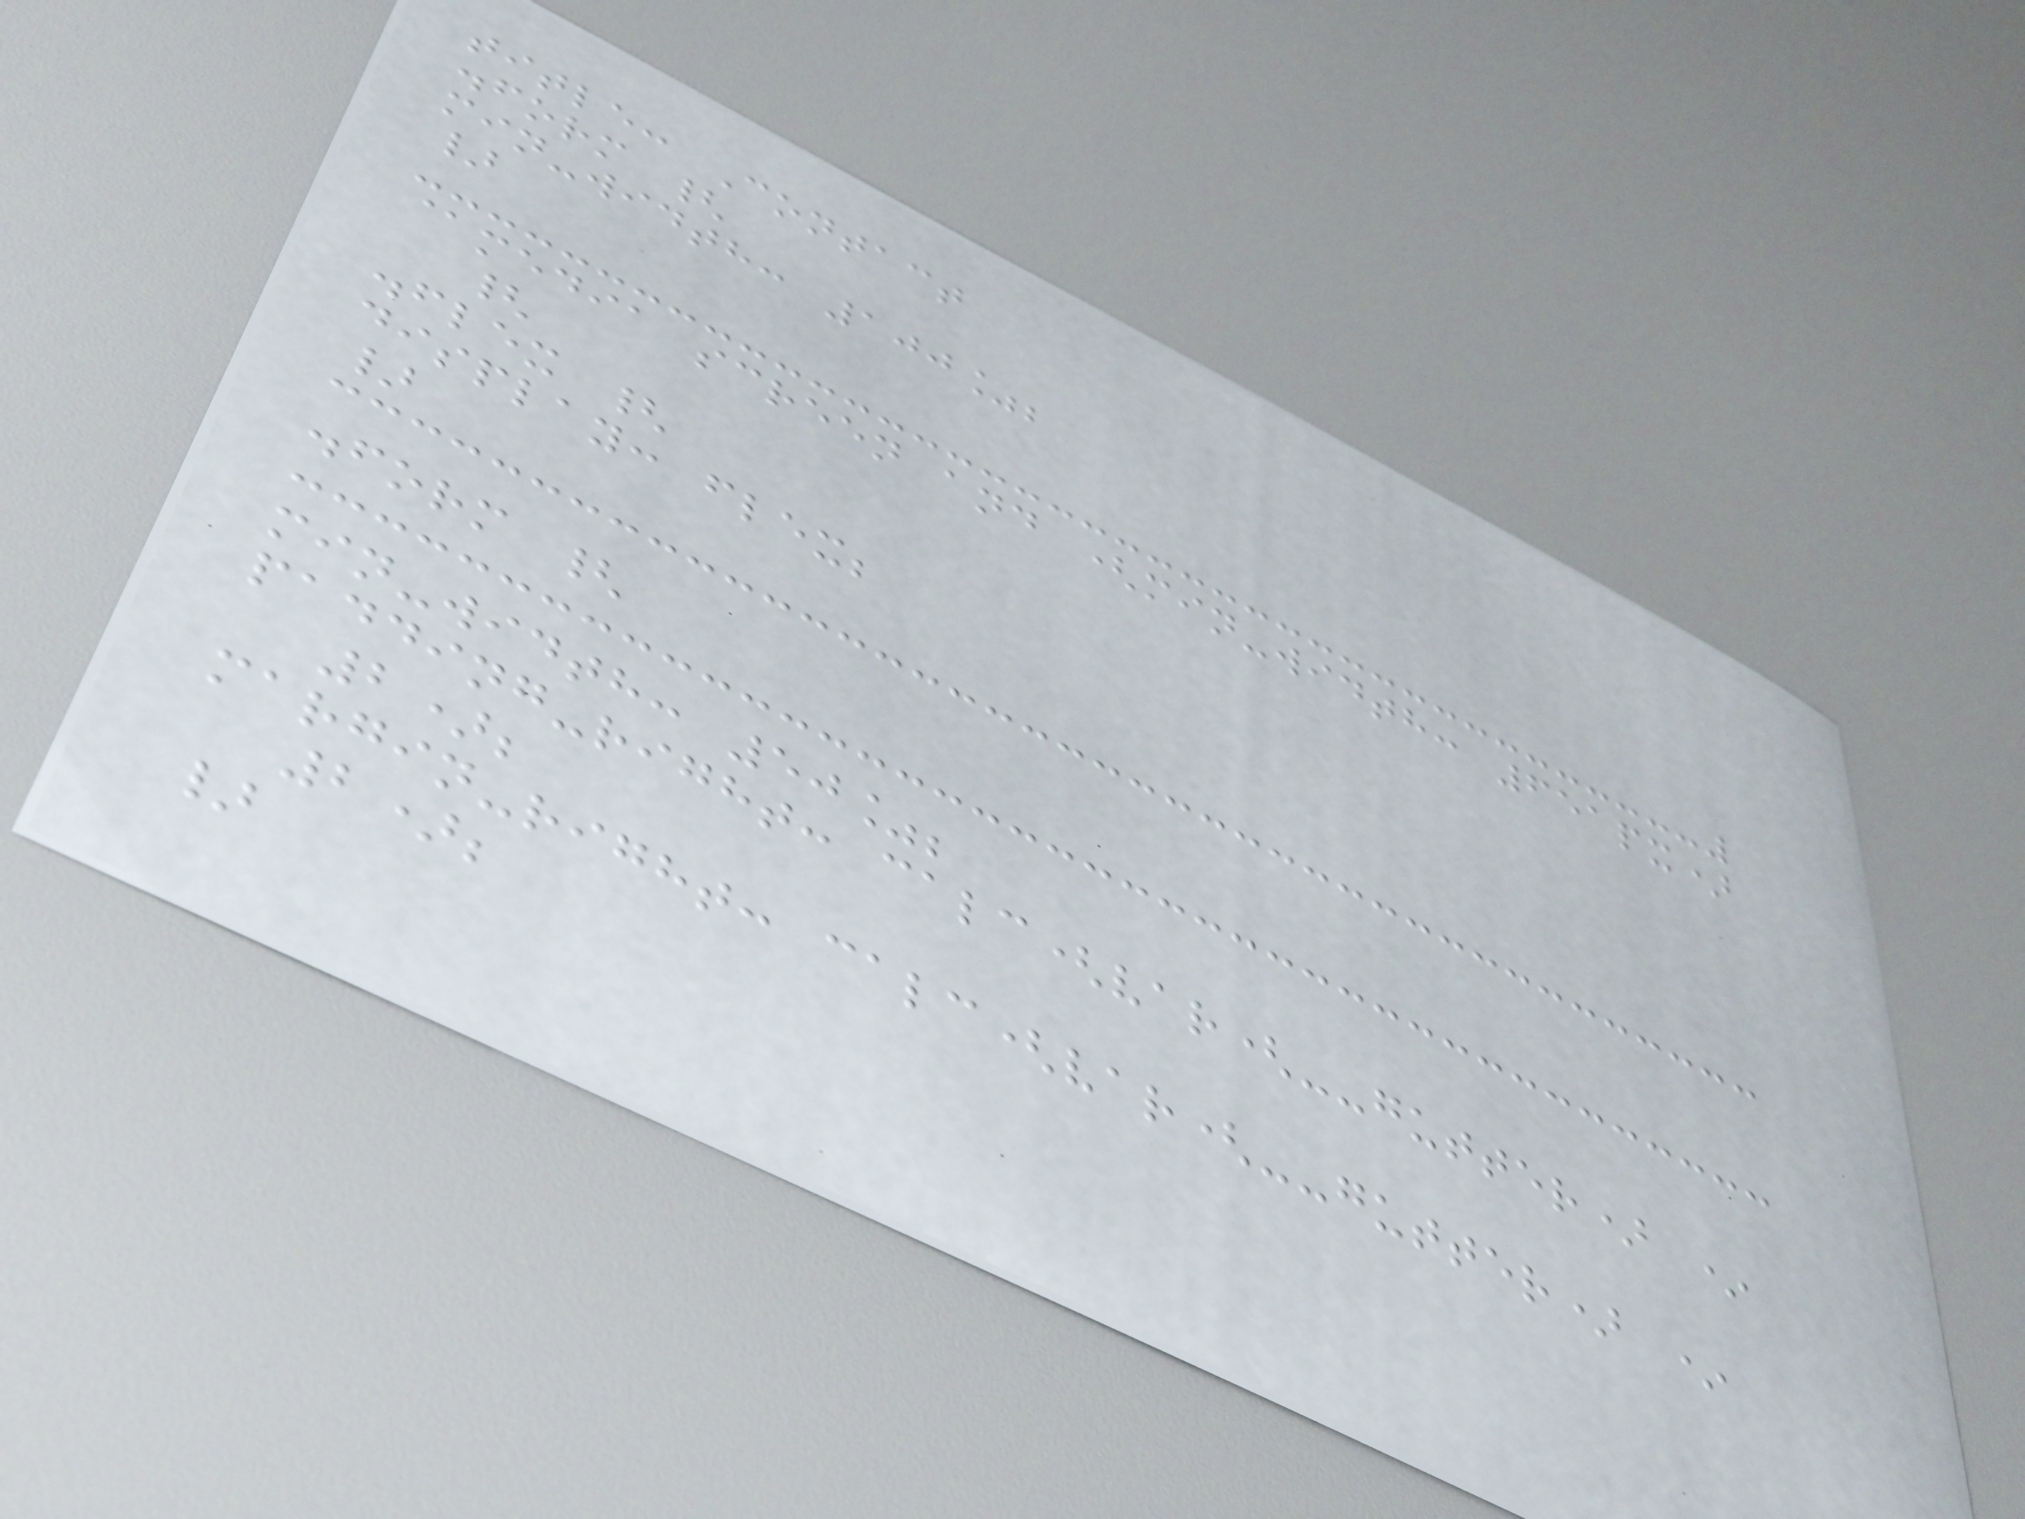title: Contact
.form {
min-width: 100%;
}
@media screen and (min-width: 651px)
{
.flex {
display: flex;
}
.form {
min-width: 50%;
padding-right: calc(var(--gutter) *
2);
margin-right: calc(var(--gutter) *
2);
}
